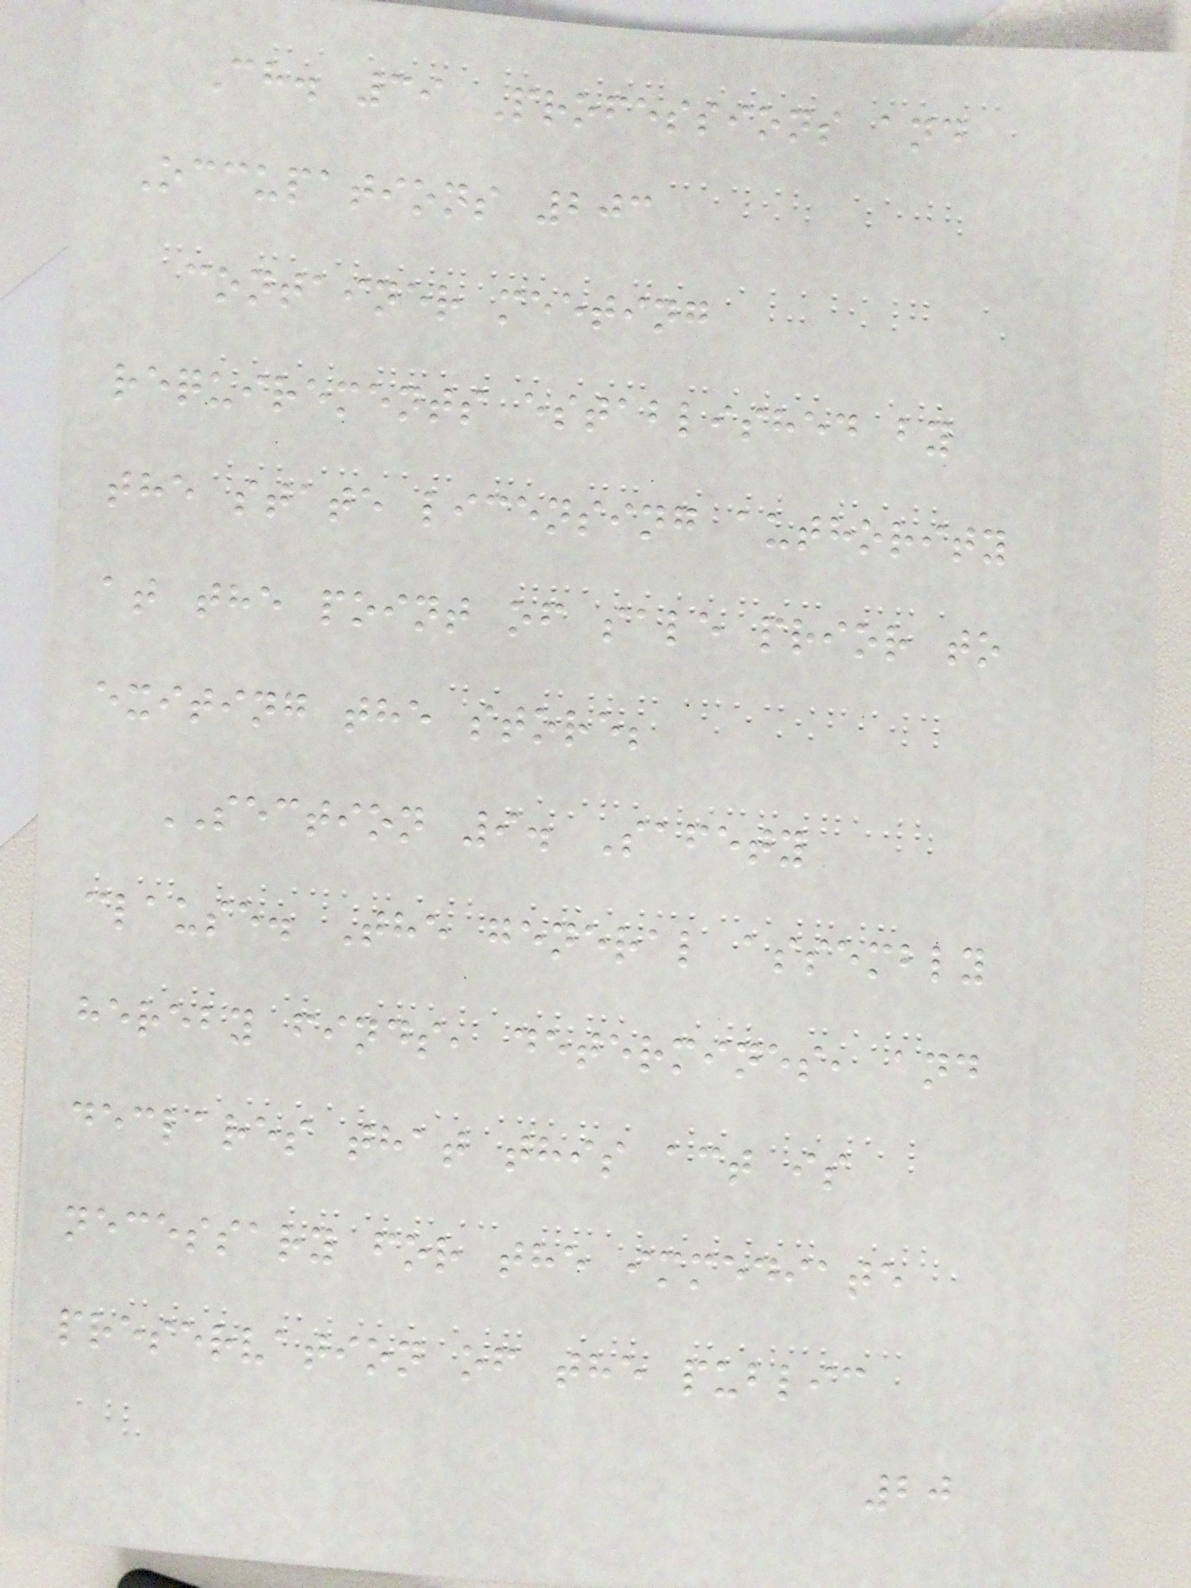Ch. 39 Professions and
Occupations 203
container meeting
requirements established by
the state licensing authority
at the point of sale prior to
exiting the store;
SECTION 9. Safety
clause. The general assembly
hereby finds, determines, and
declares that this act is
necessary for the immediate
preservation of the public
20
